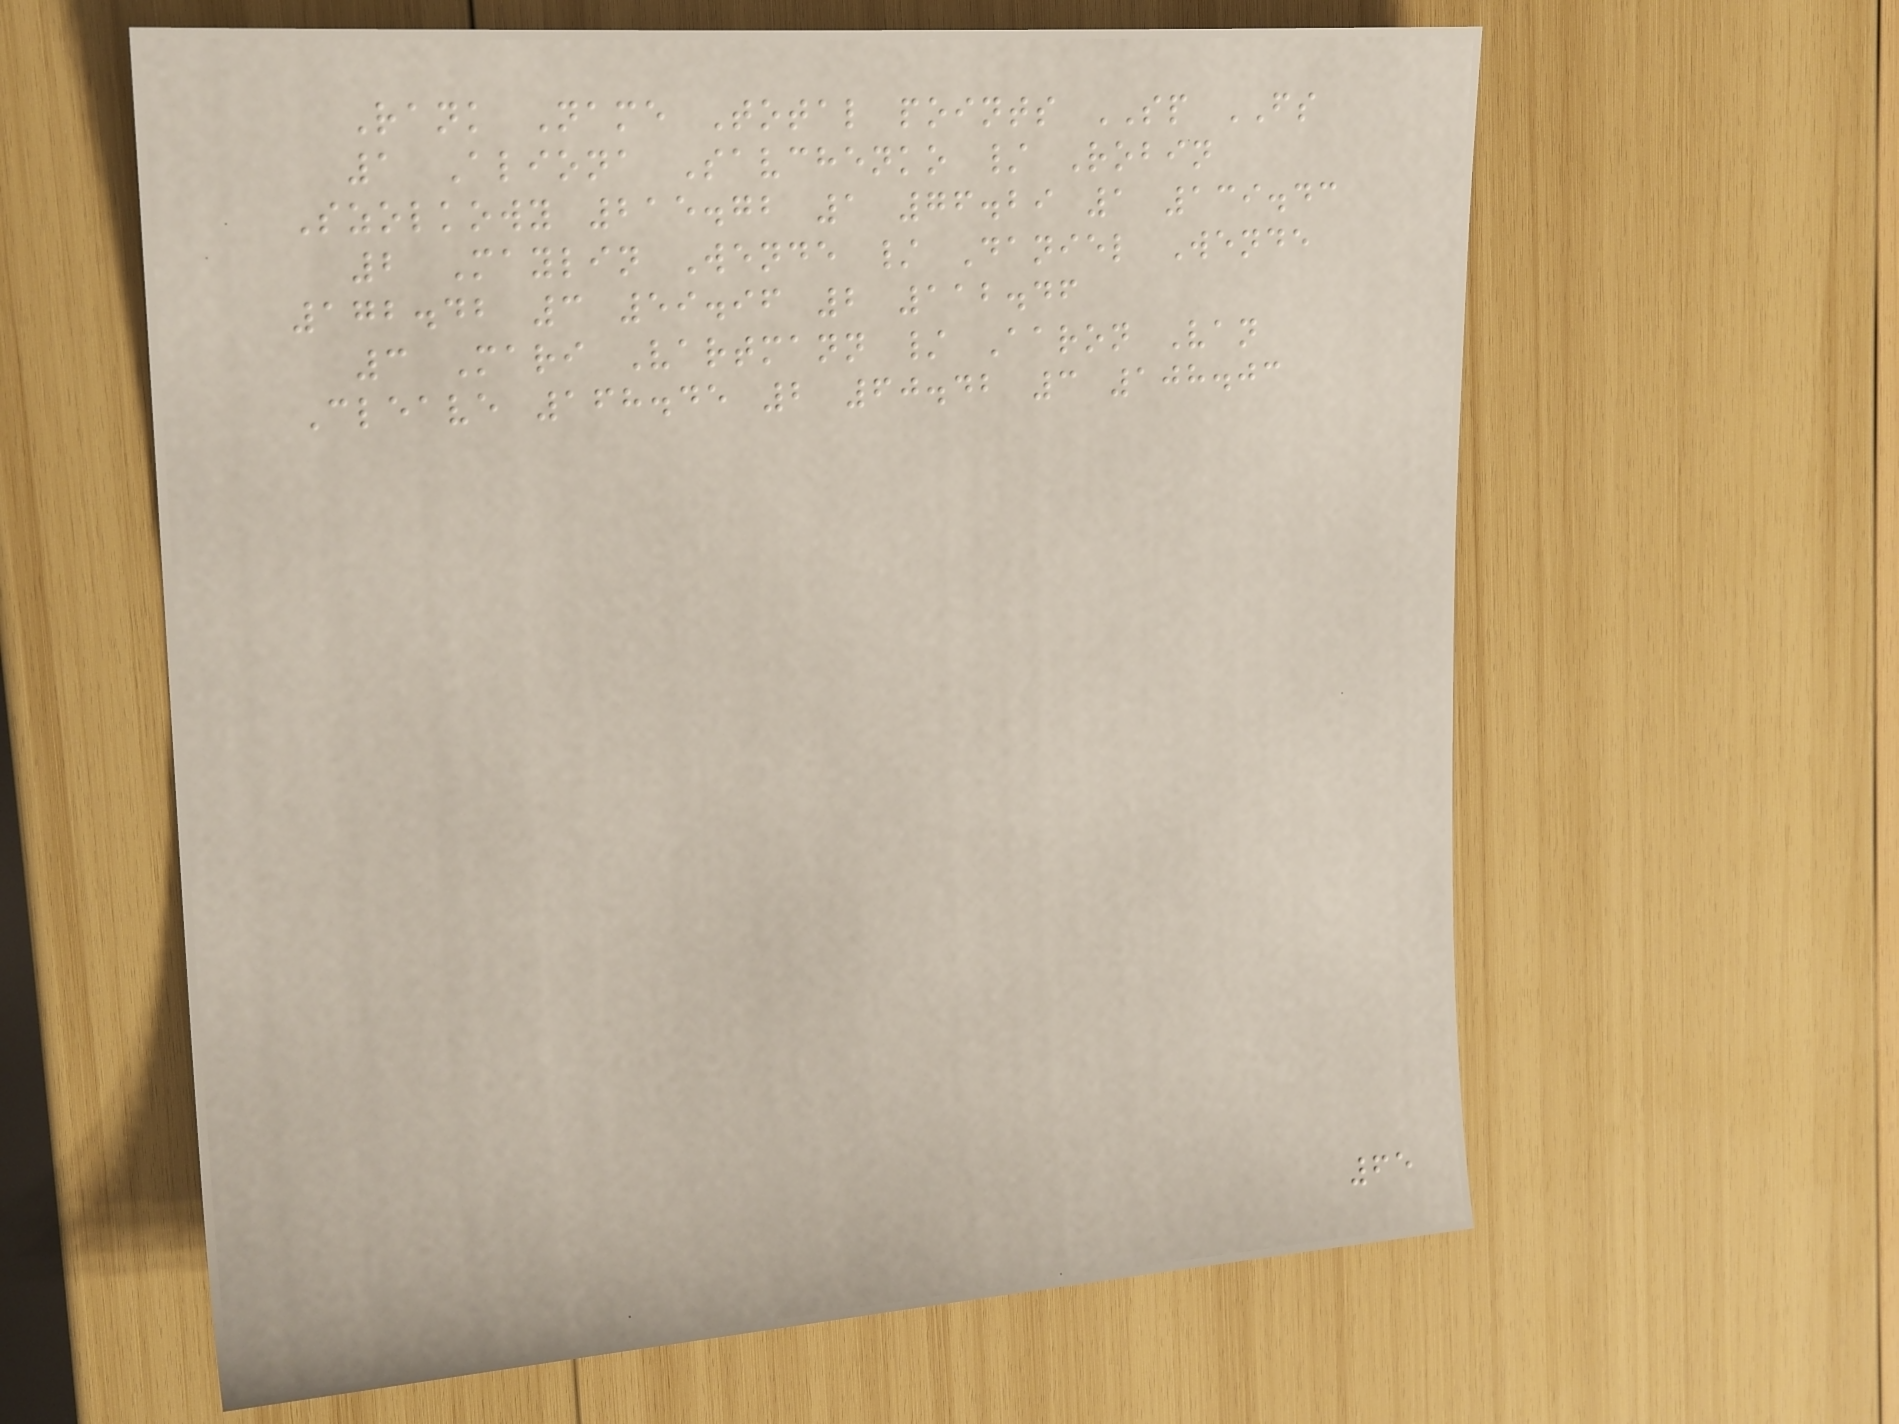Rank Name Total points SP FS
1 Aliona Savchenko / Robin
Szolkowy 215.72 1 76.29 1 139.43
2 Maylin Wende / Daniel Wende
172.42 3 59.96 2 112.46
3 Mari Vartmann / Aaron Van
Cleave 168.45 2 60.42 3 108.03
65
